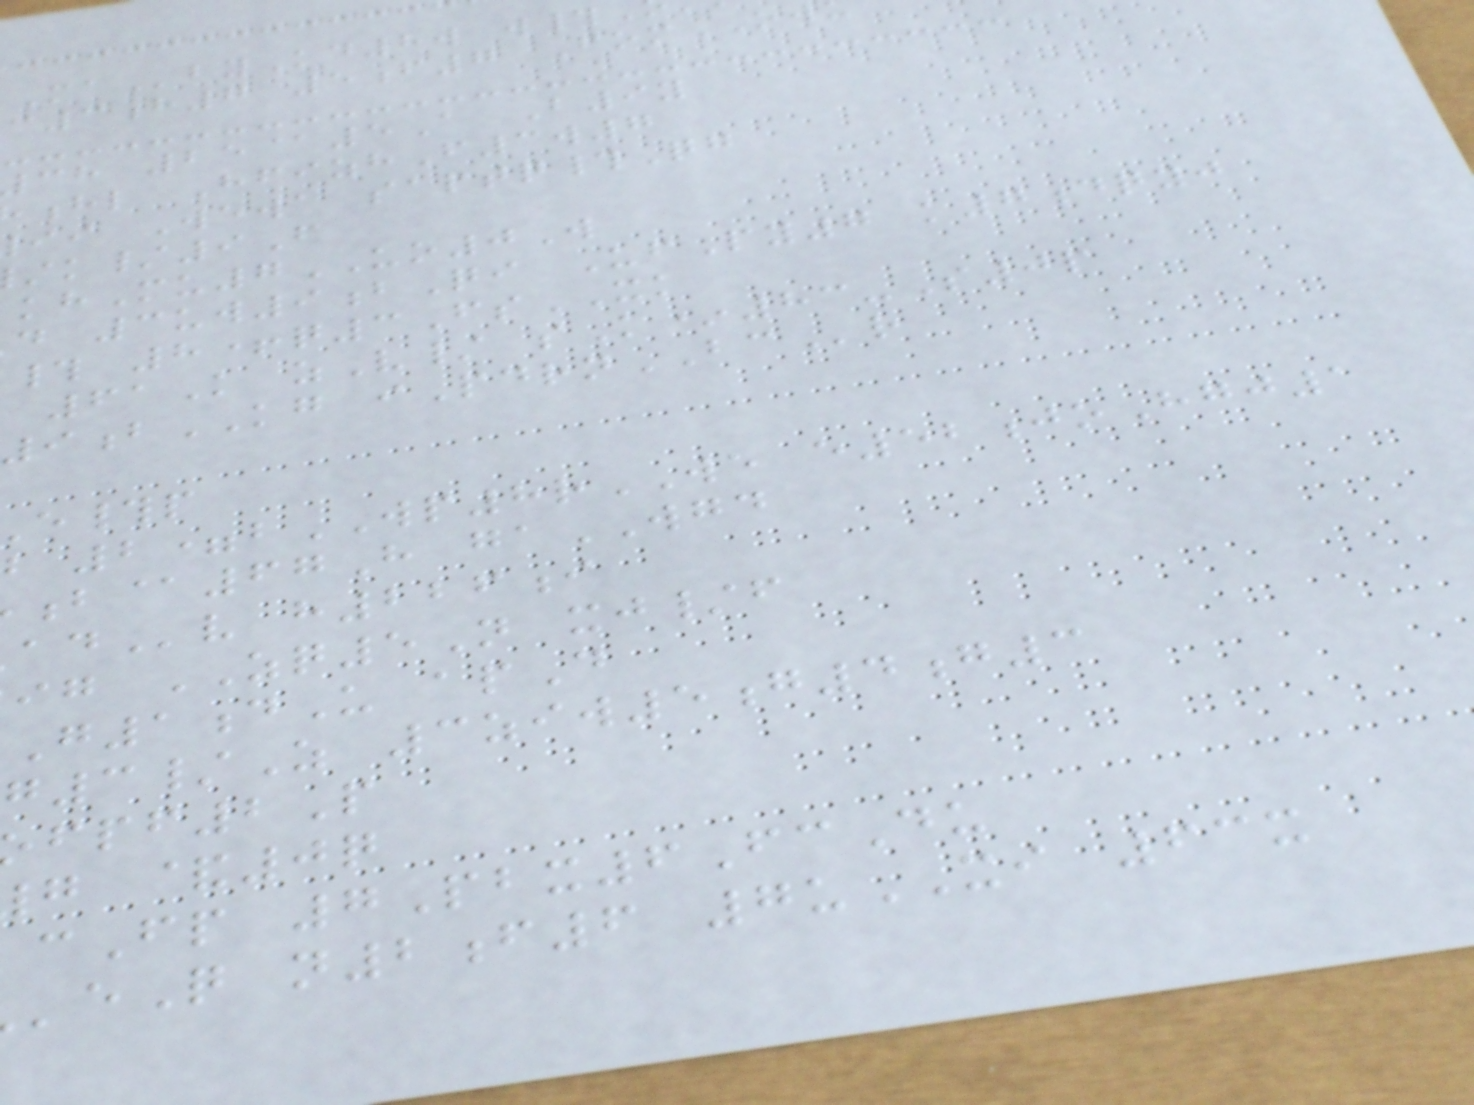byKd8w w#
c3h7 5f7 FomOW
ch 25@5A B9y
hl HfizhF3w7
ii Wewa saptq#Qg
k/9F
khMu7UO0W
d 3uw9bQi UfPy7 k7dqyj
# 8+q3FsXK
61K zV/ sK*83-S0p
9bKG iPdrnBCr
e#p
2=bWP8rWE e52joHgj1
b@67H gaWGD
v h226i
ig ZQ5N xj/f
G1dU apD
3/Z 3ziw5g4g3
fpf2P
g &0q
cFp 7Pbx6FcDu
eQ n2f6 7uXI 63x
